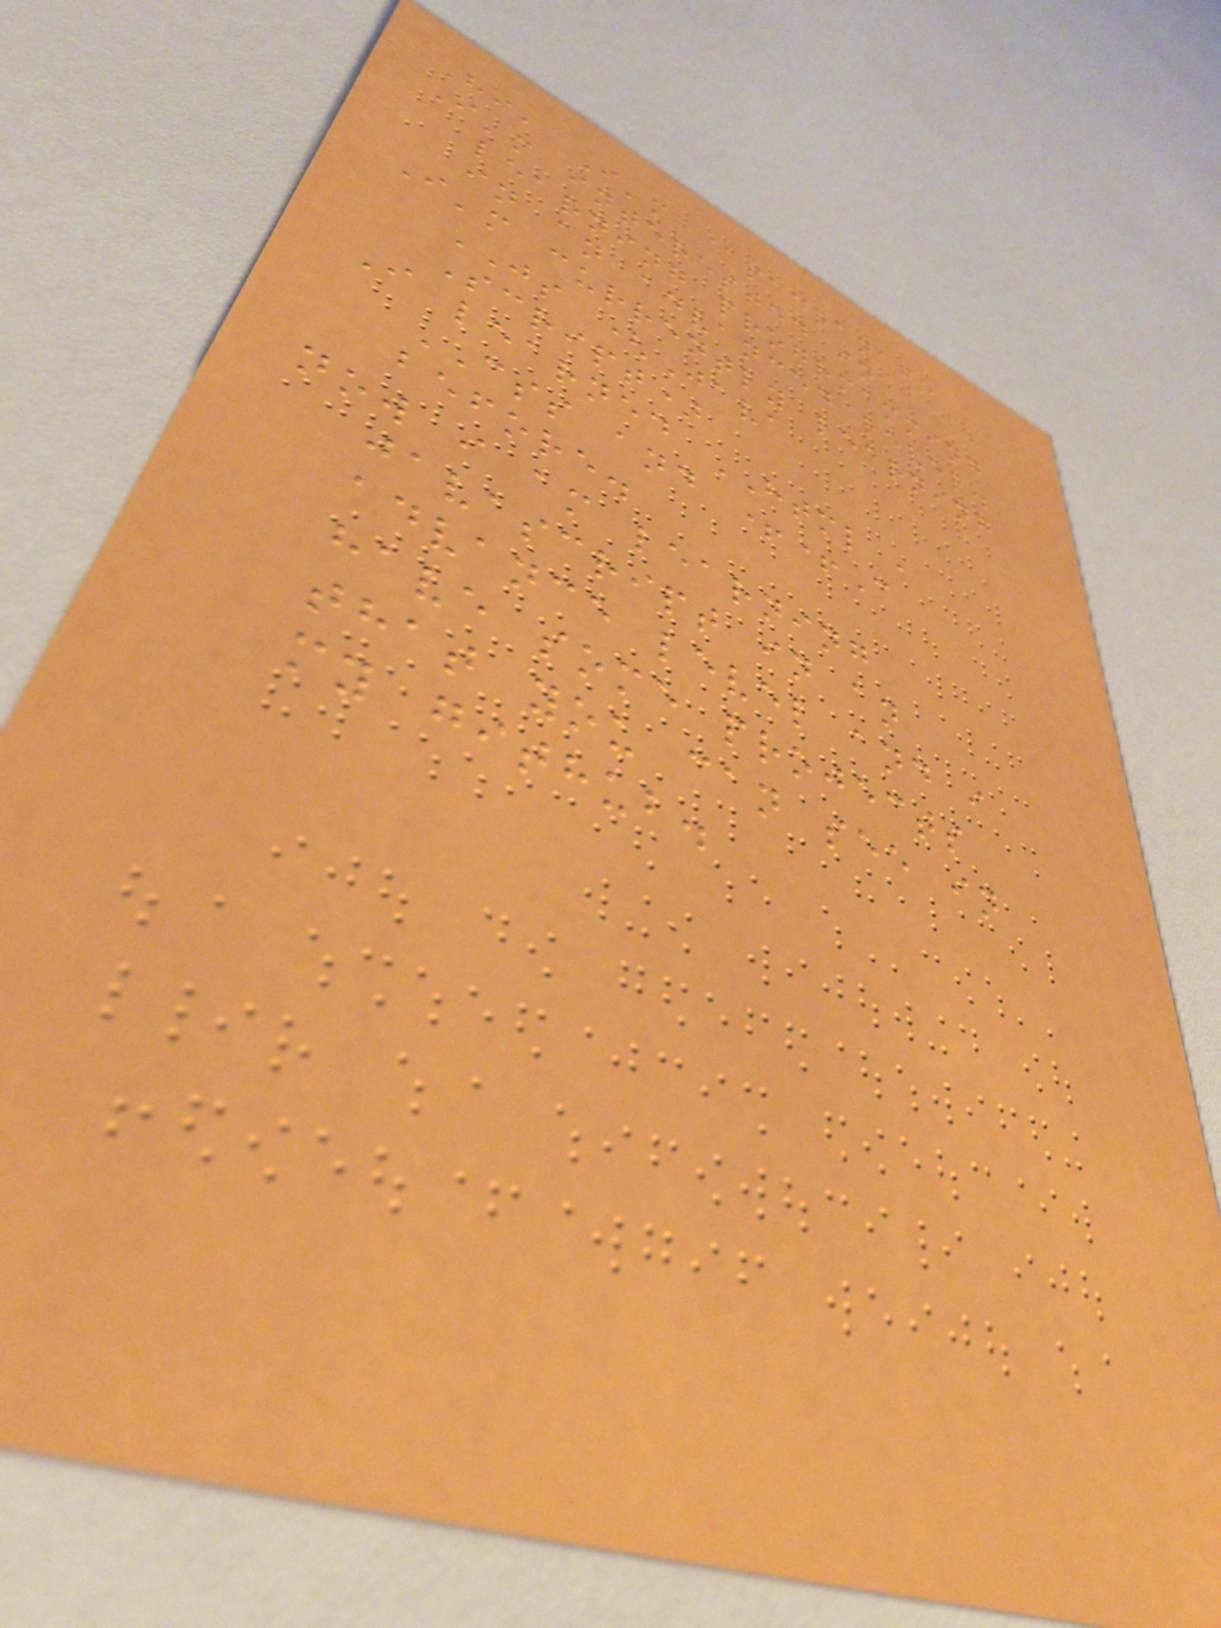Hi, I'm @sadranafe
I'm interested in
learning progrmamming
in an advanced level.
I'm currently learning
JS (Java
Script)
I learned HTML ,
CSS and ++C
before.
now i am learning
javascript in an
advance level and i
have some projects
that you can see in
my github.
